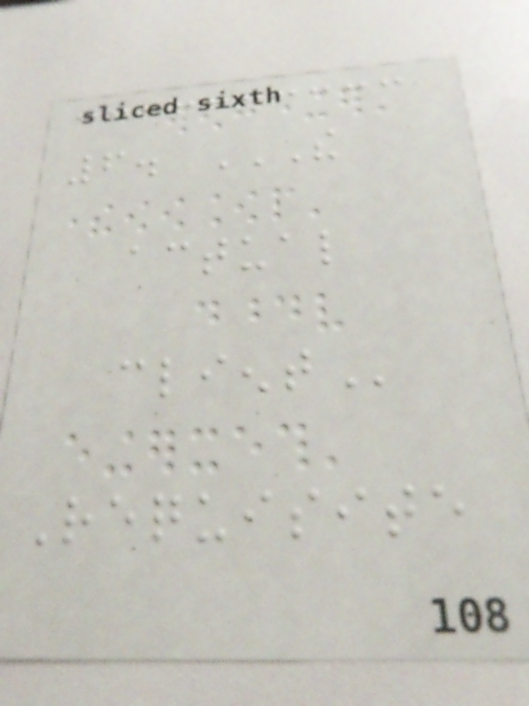6. THE
ACTUAL
CLIENT
Requisite
